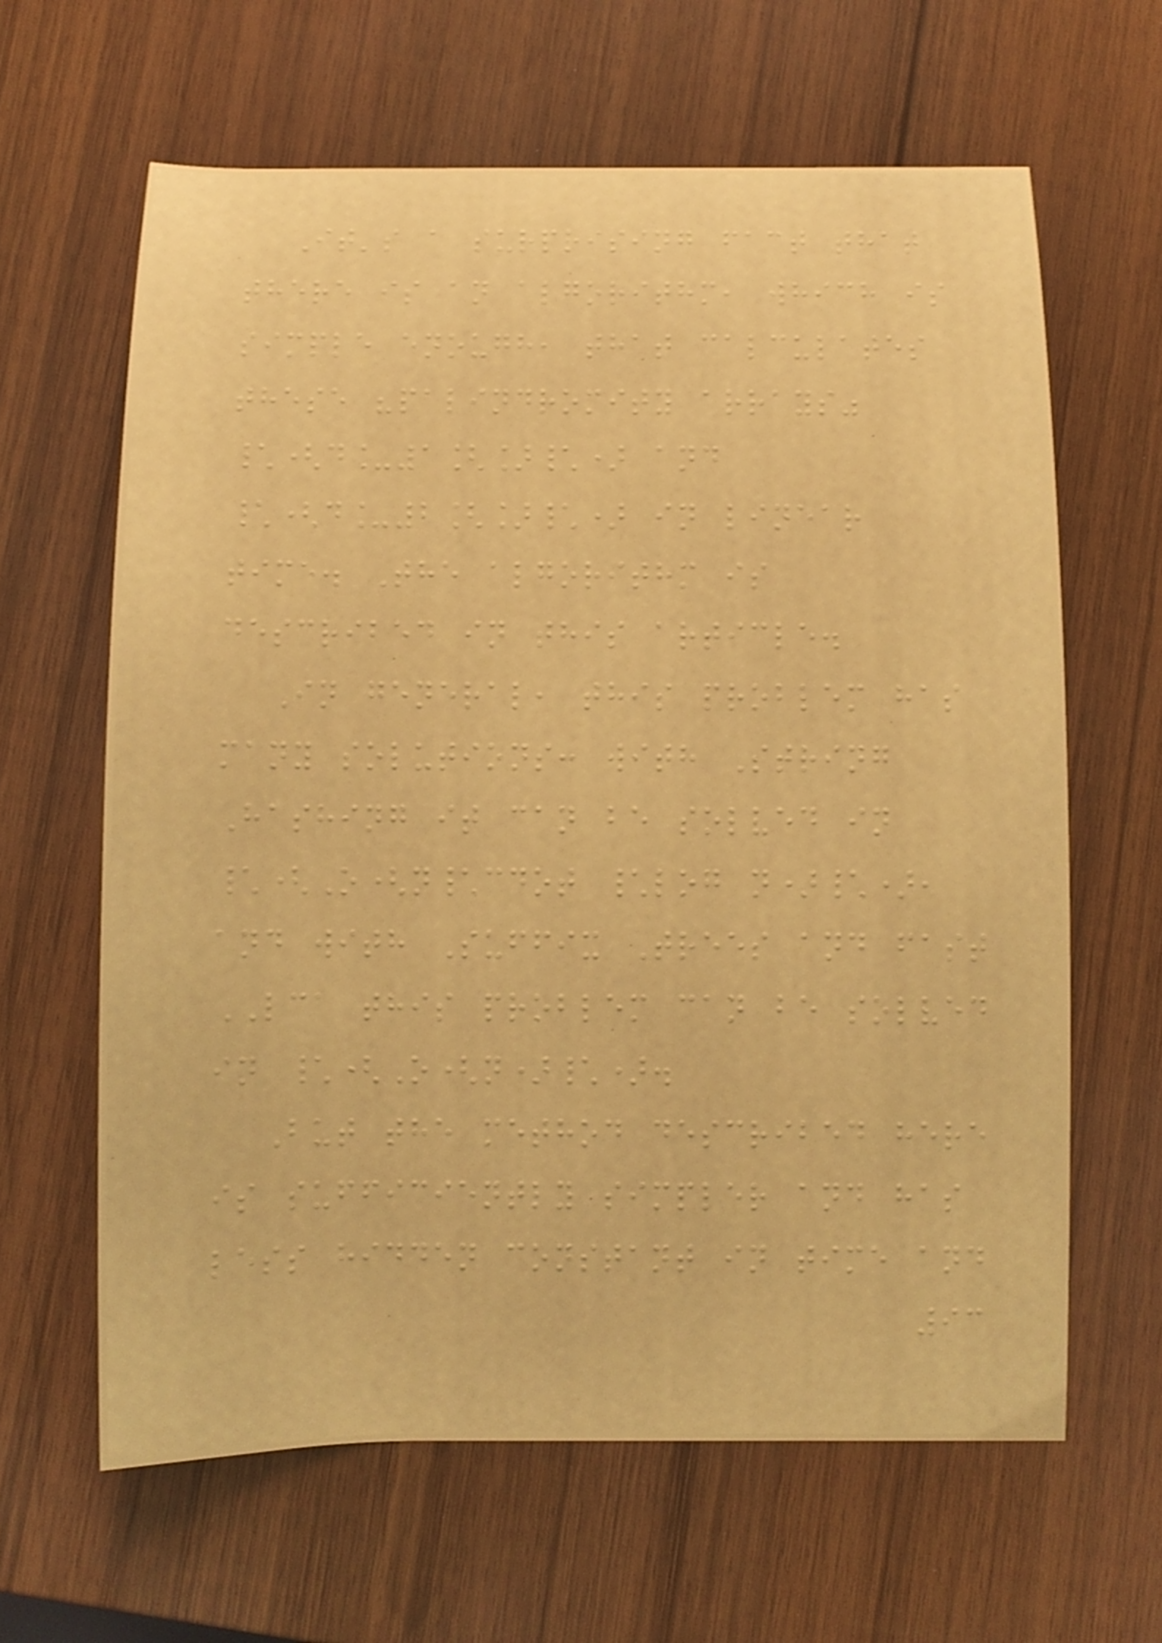It's a surprising fact that
there is an algorithm, which is
simple enough, that calculates
these "palindromity arrays"
\(d_1[]\) and
\(d_2[]\) in linear
time. The algorithm is
described in this article.
In general, this problem has
many solutions: with String
Hashing it can be solved in
\(O(n\cdot \log n)\),
and with Suffix Trees and fast
LCA this problem can be solved
in \(O(n)\).
But the method described here
is sufficiently simpler and has
less hidden constant in time and
93
